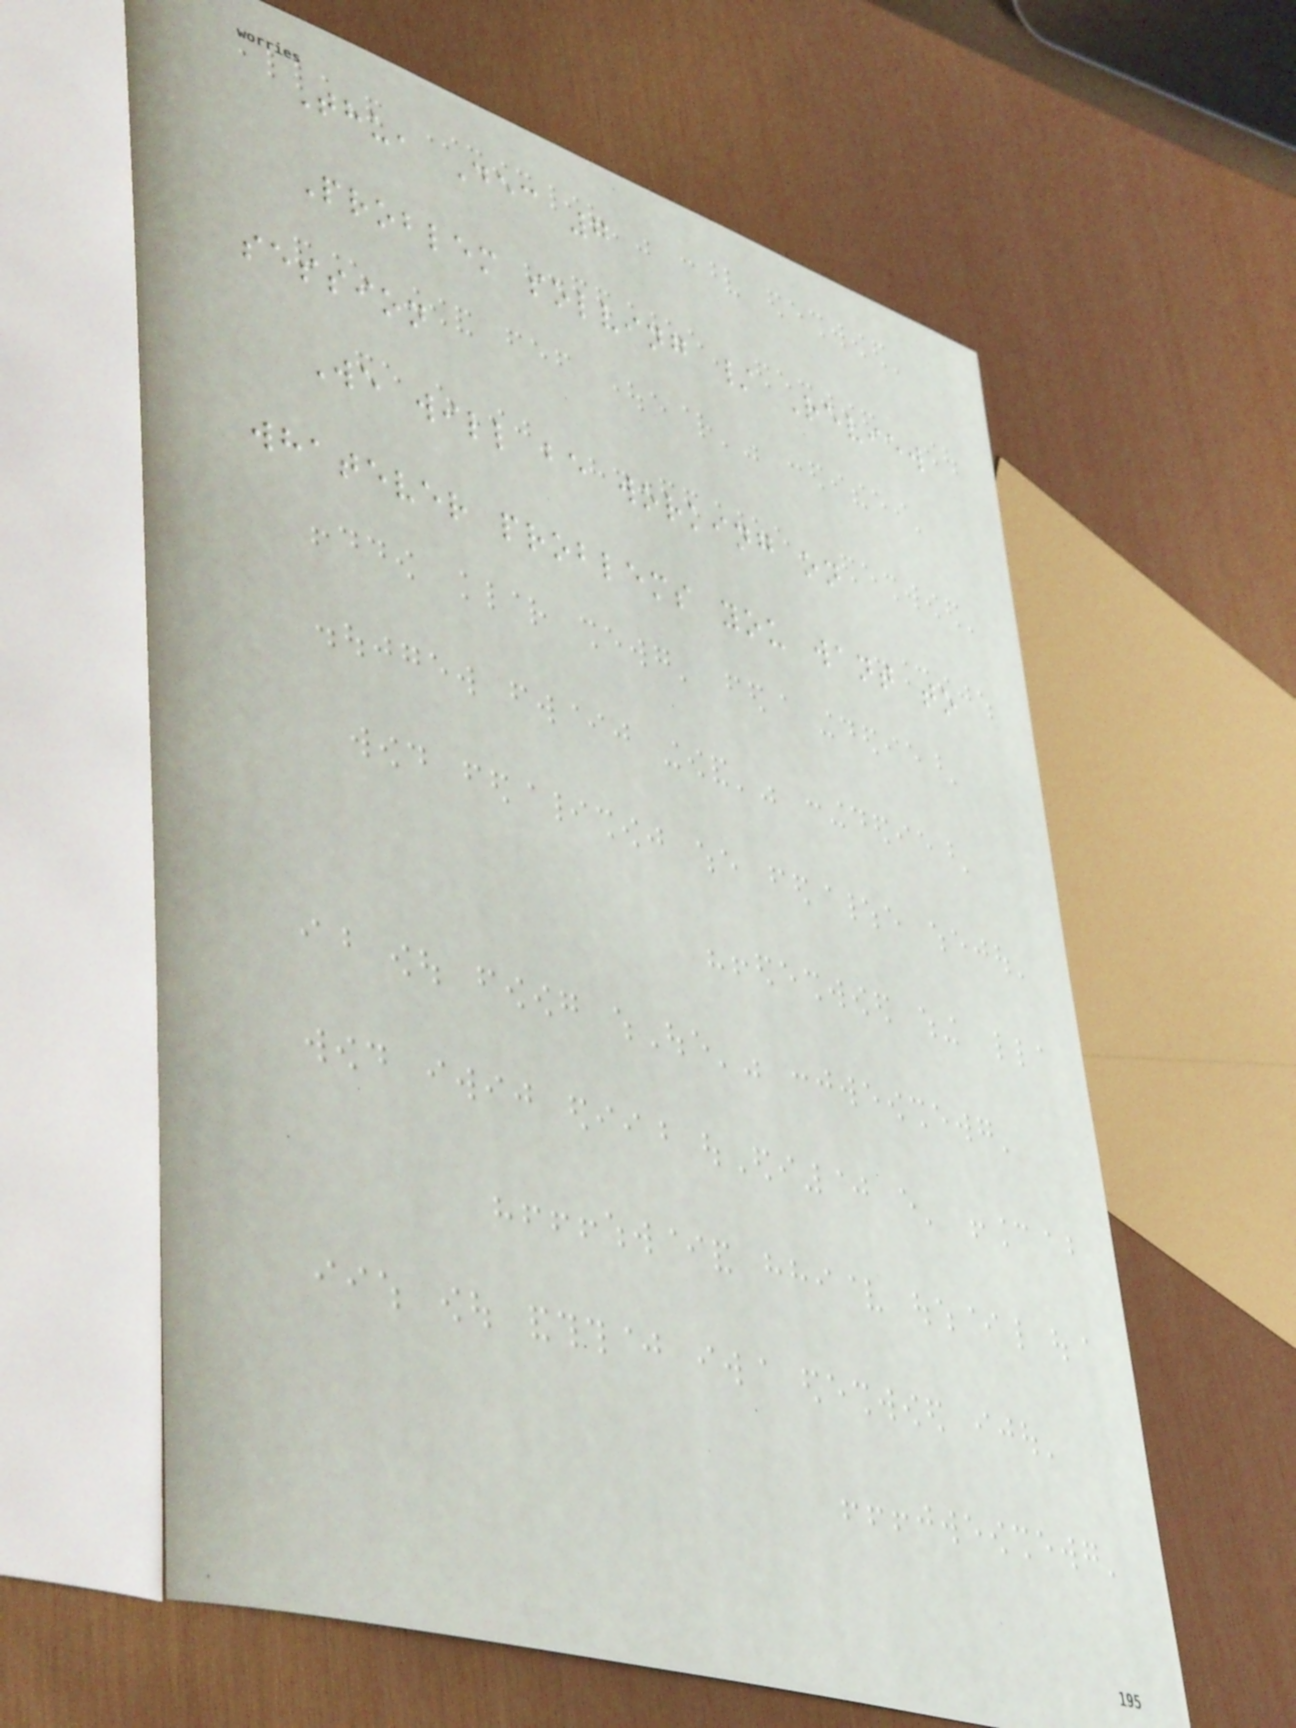Thu, Dec 7
Problem solving / Review
session
We will be working on
whatever problems you want to
